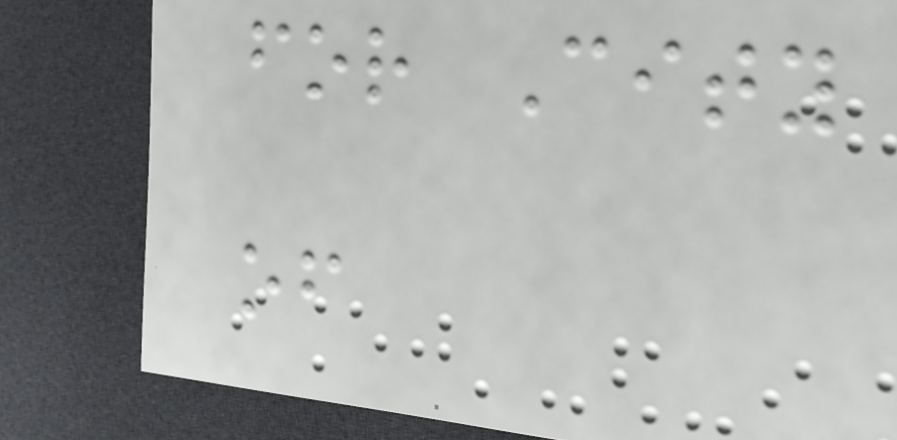for City
of
